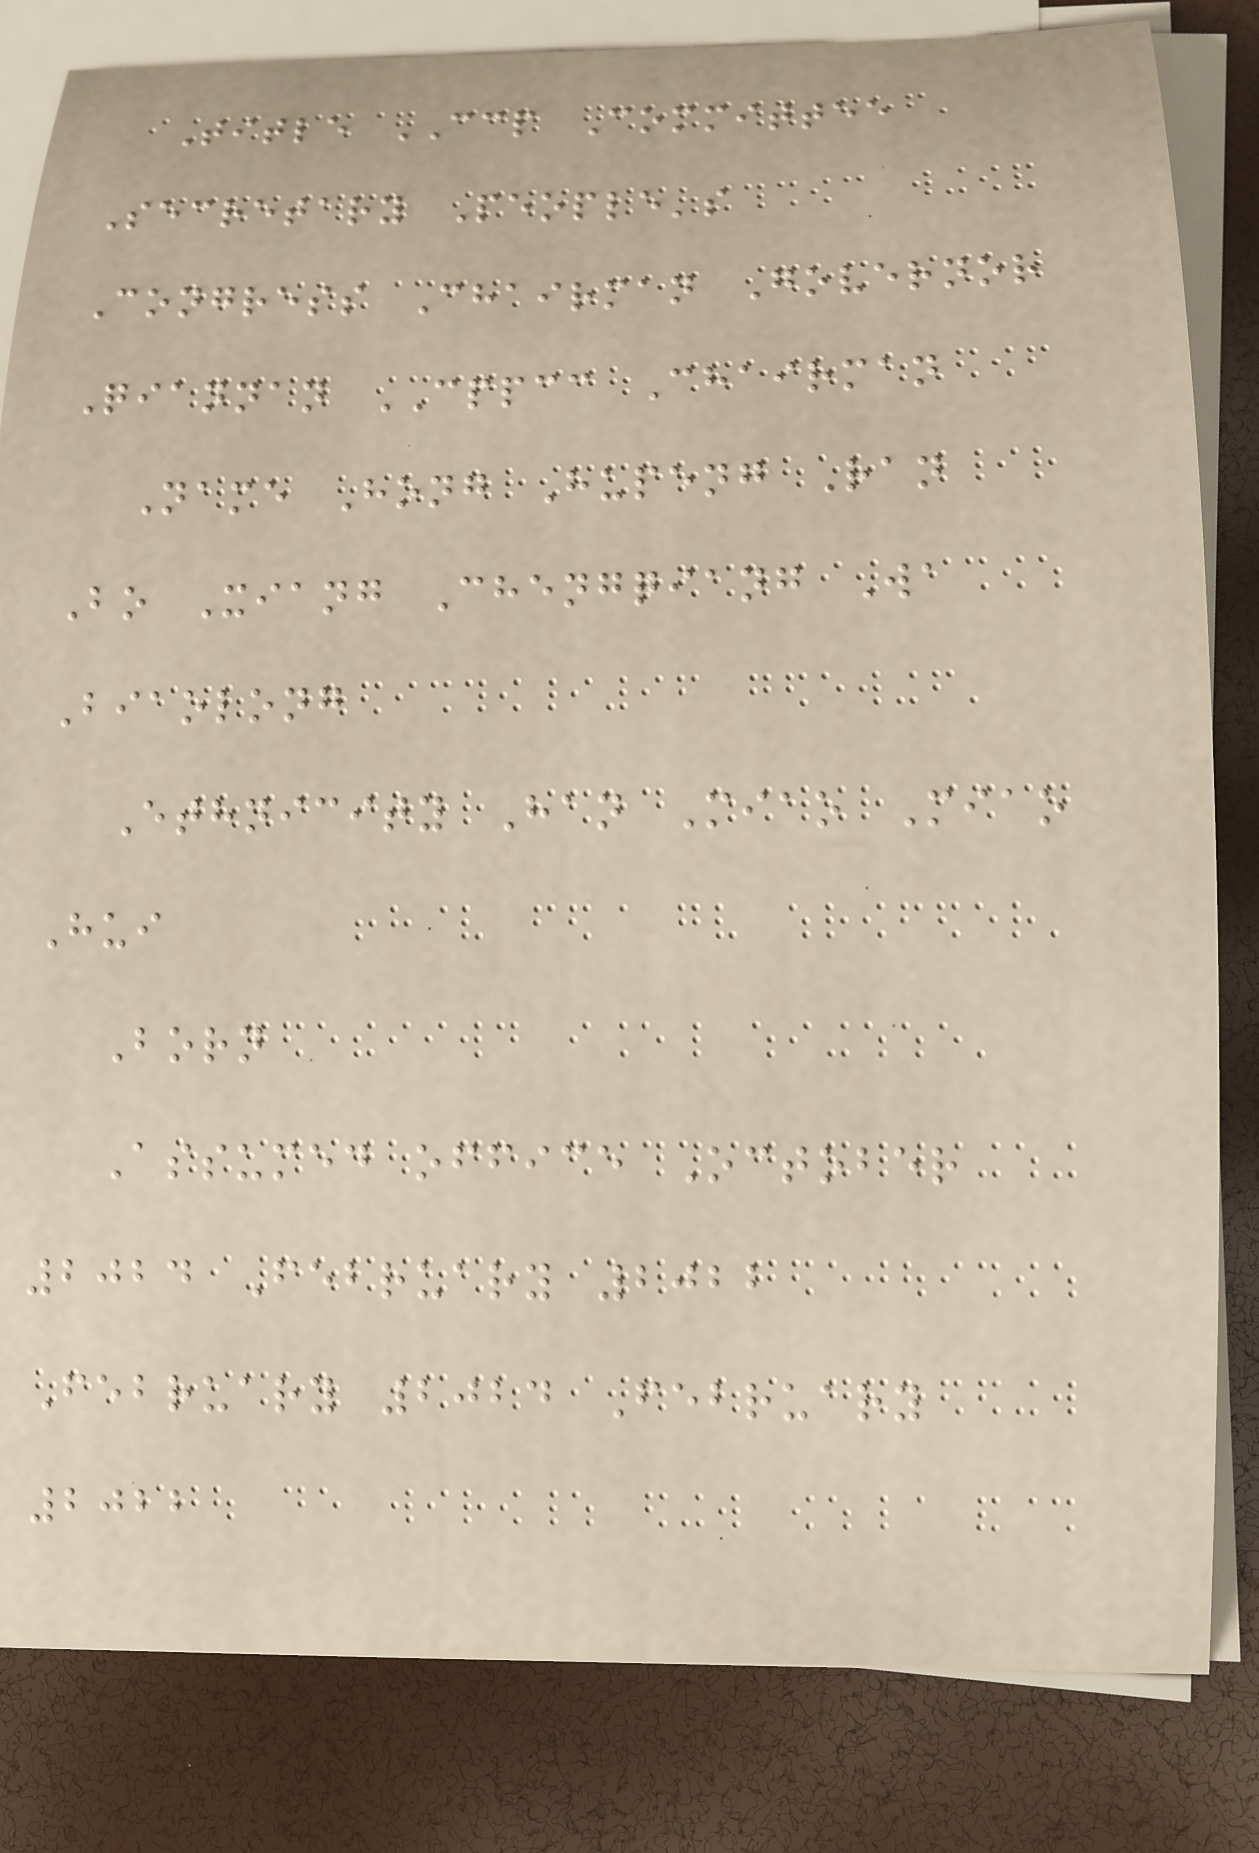Title CCP Committee
Secretary People's
Congress Chairman Governor
Qiannan CPPCC Chairman
Name Hong Hupeng Ran
Bo Xiang Chengqiang Wa
Biaolong
Ethnicity Han Miao Miao
Hui
Born
Assumed office October
2024 February 2022
February 2024 February
2022
